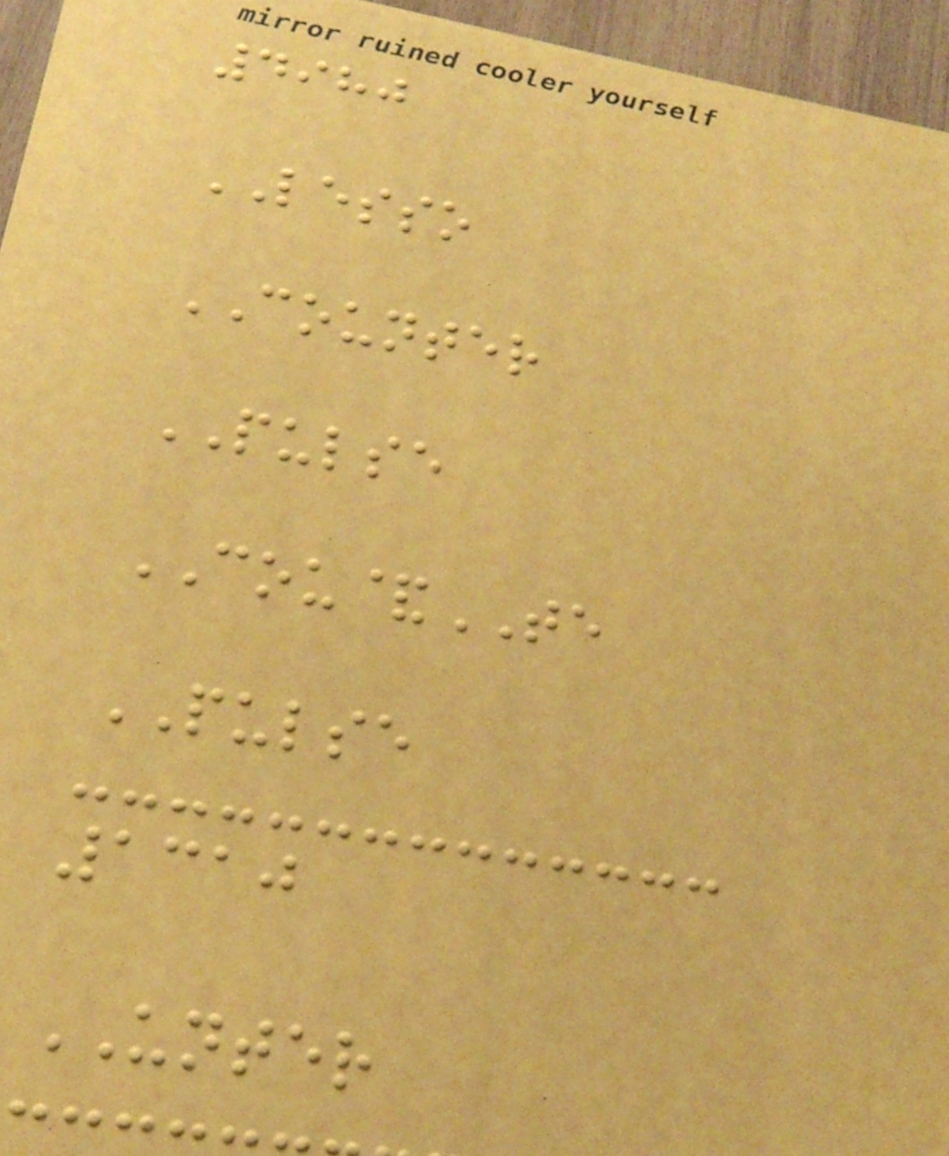4980
LESSO
COUNTER
PULSE
COU&TE
PULSE
1310
UNTER
